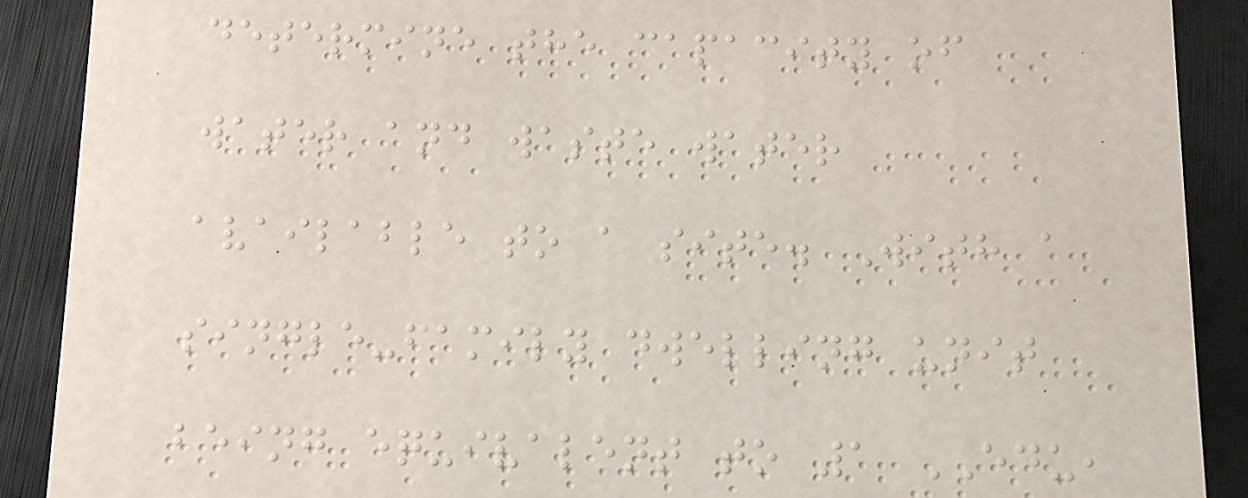determine the capacity of
water and waste water
available to a site. With a
single-family dwelling unit
being equivalent to 1 EDU,
